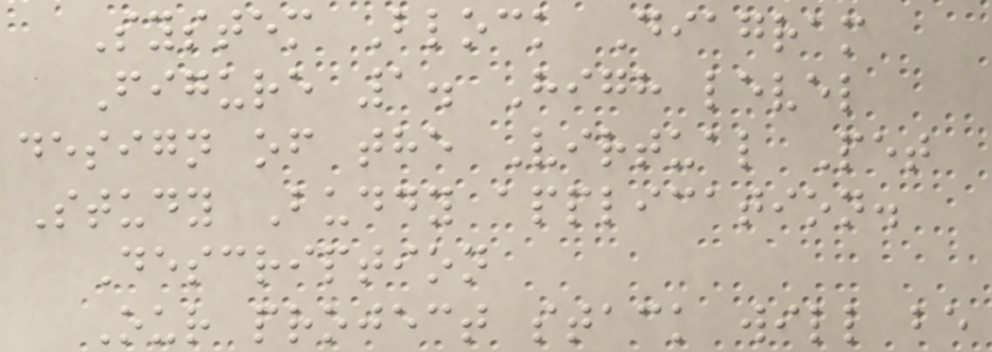System Block Diagram
Figure 1. High level
design of the Virtual Pet
Study Buddy application.
Description
Our project stack will be
